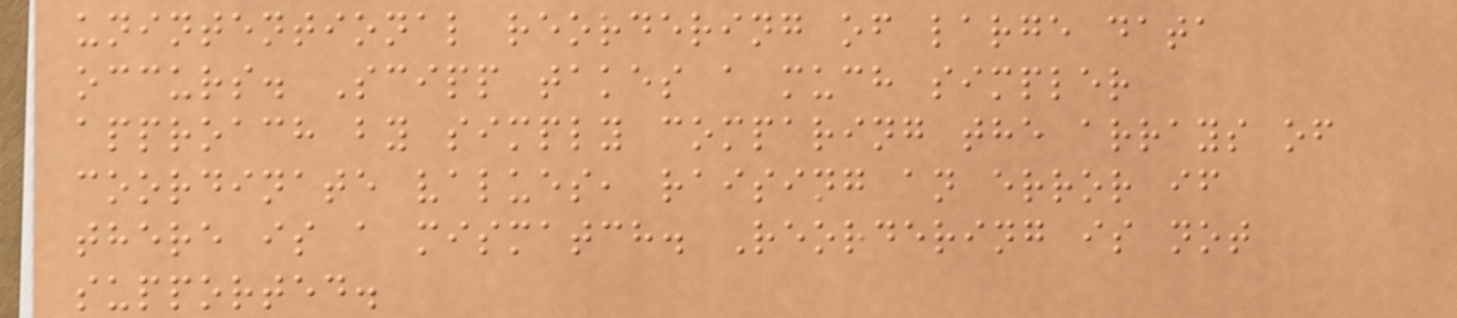unintentional reordering of large data
occurs. Scipp takes a much simpler
approach by simply comparing the arrays of
coordinate values, raising an error if
there is a mismatch. Reordering is not
supported.
